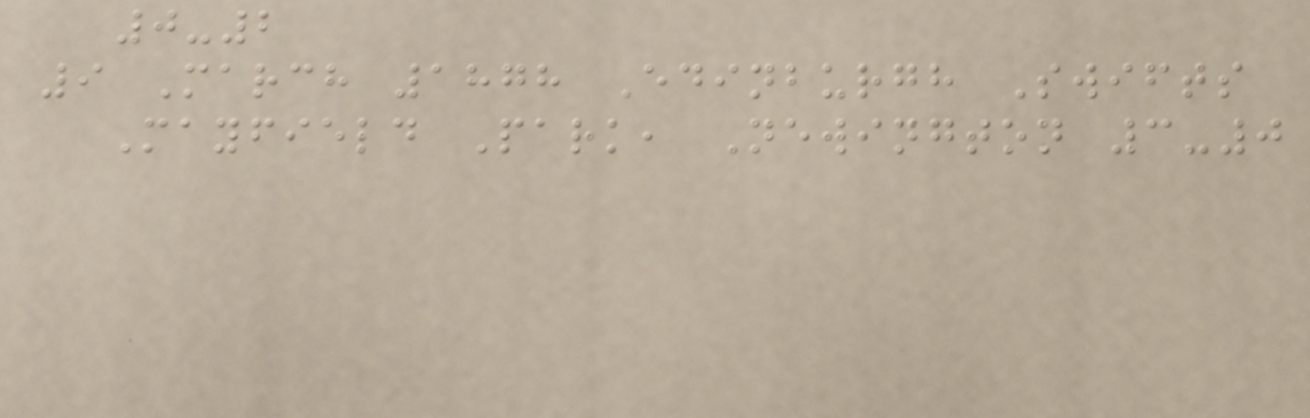0-2
9 March 1878 Edinburgh Swifts
Mayfield Park, Newington 3-0
